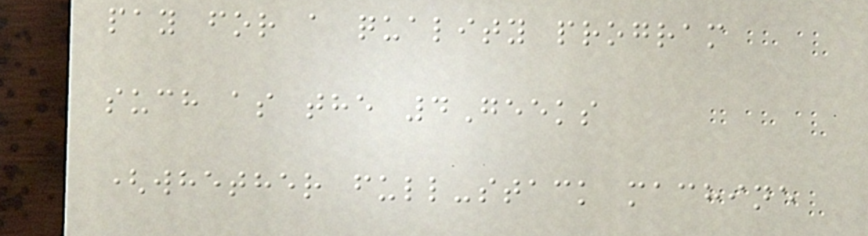pay for a quality program
such as the 4Geeks
(whether full-stack machine
